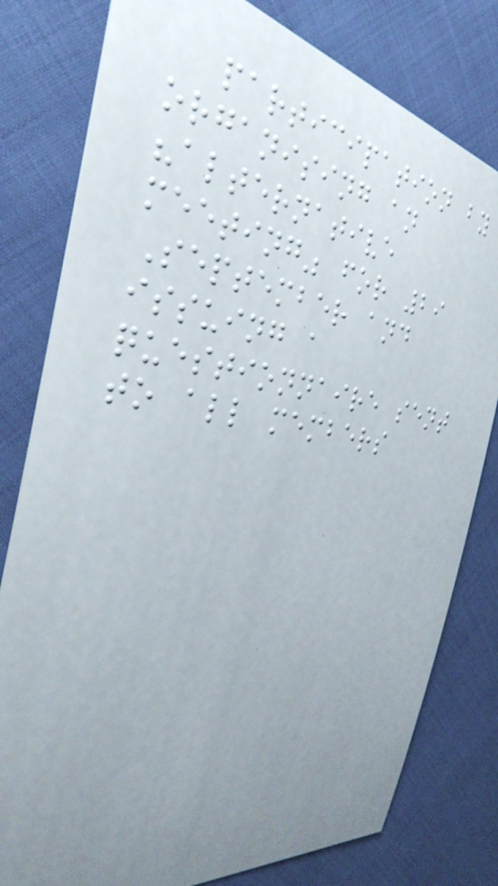participation by
organising an
"alternative
meeting" for 29
September and
issuing a
questionnaire sent
to all members
